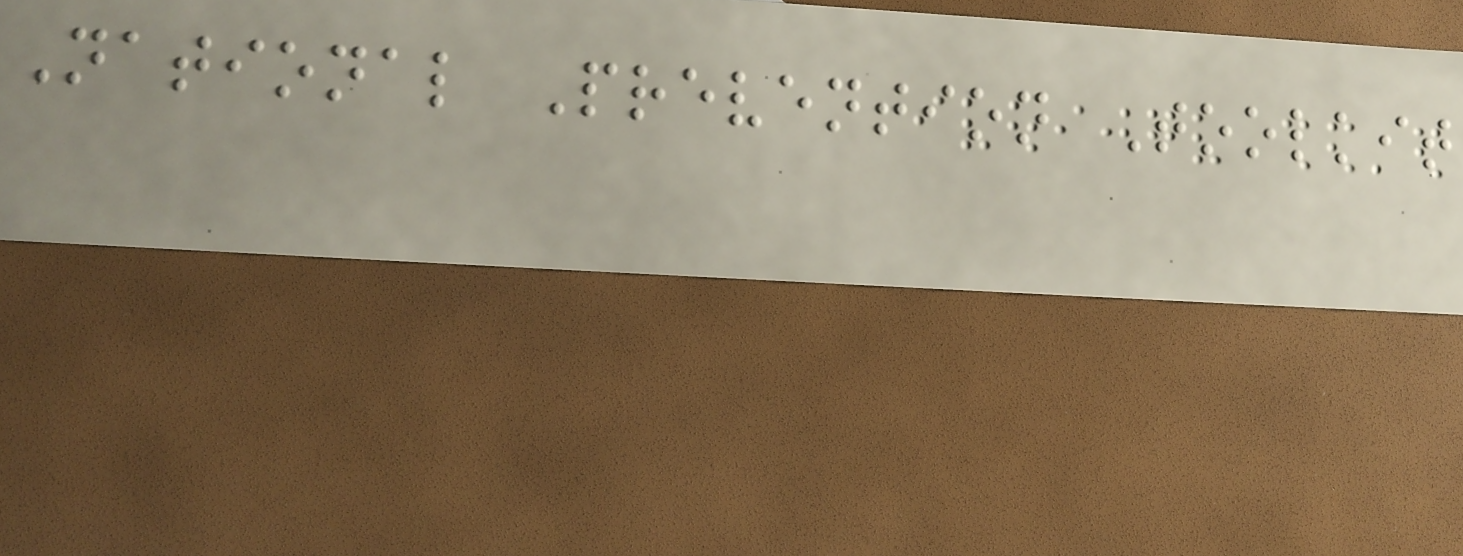National Prevention Toolkit
